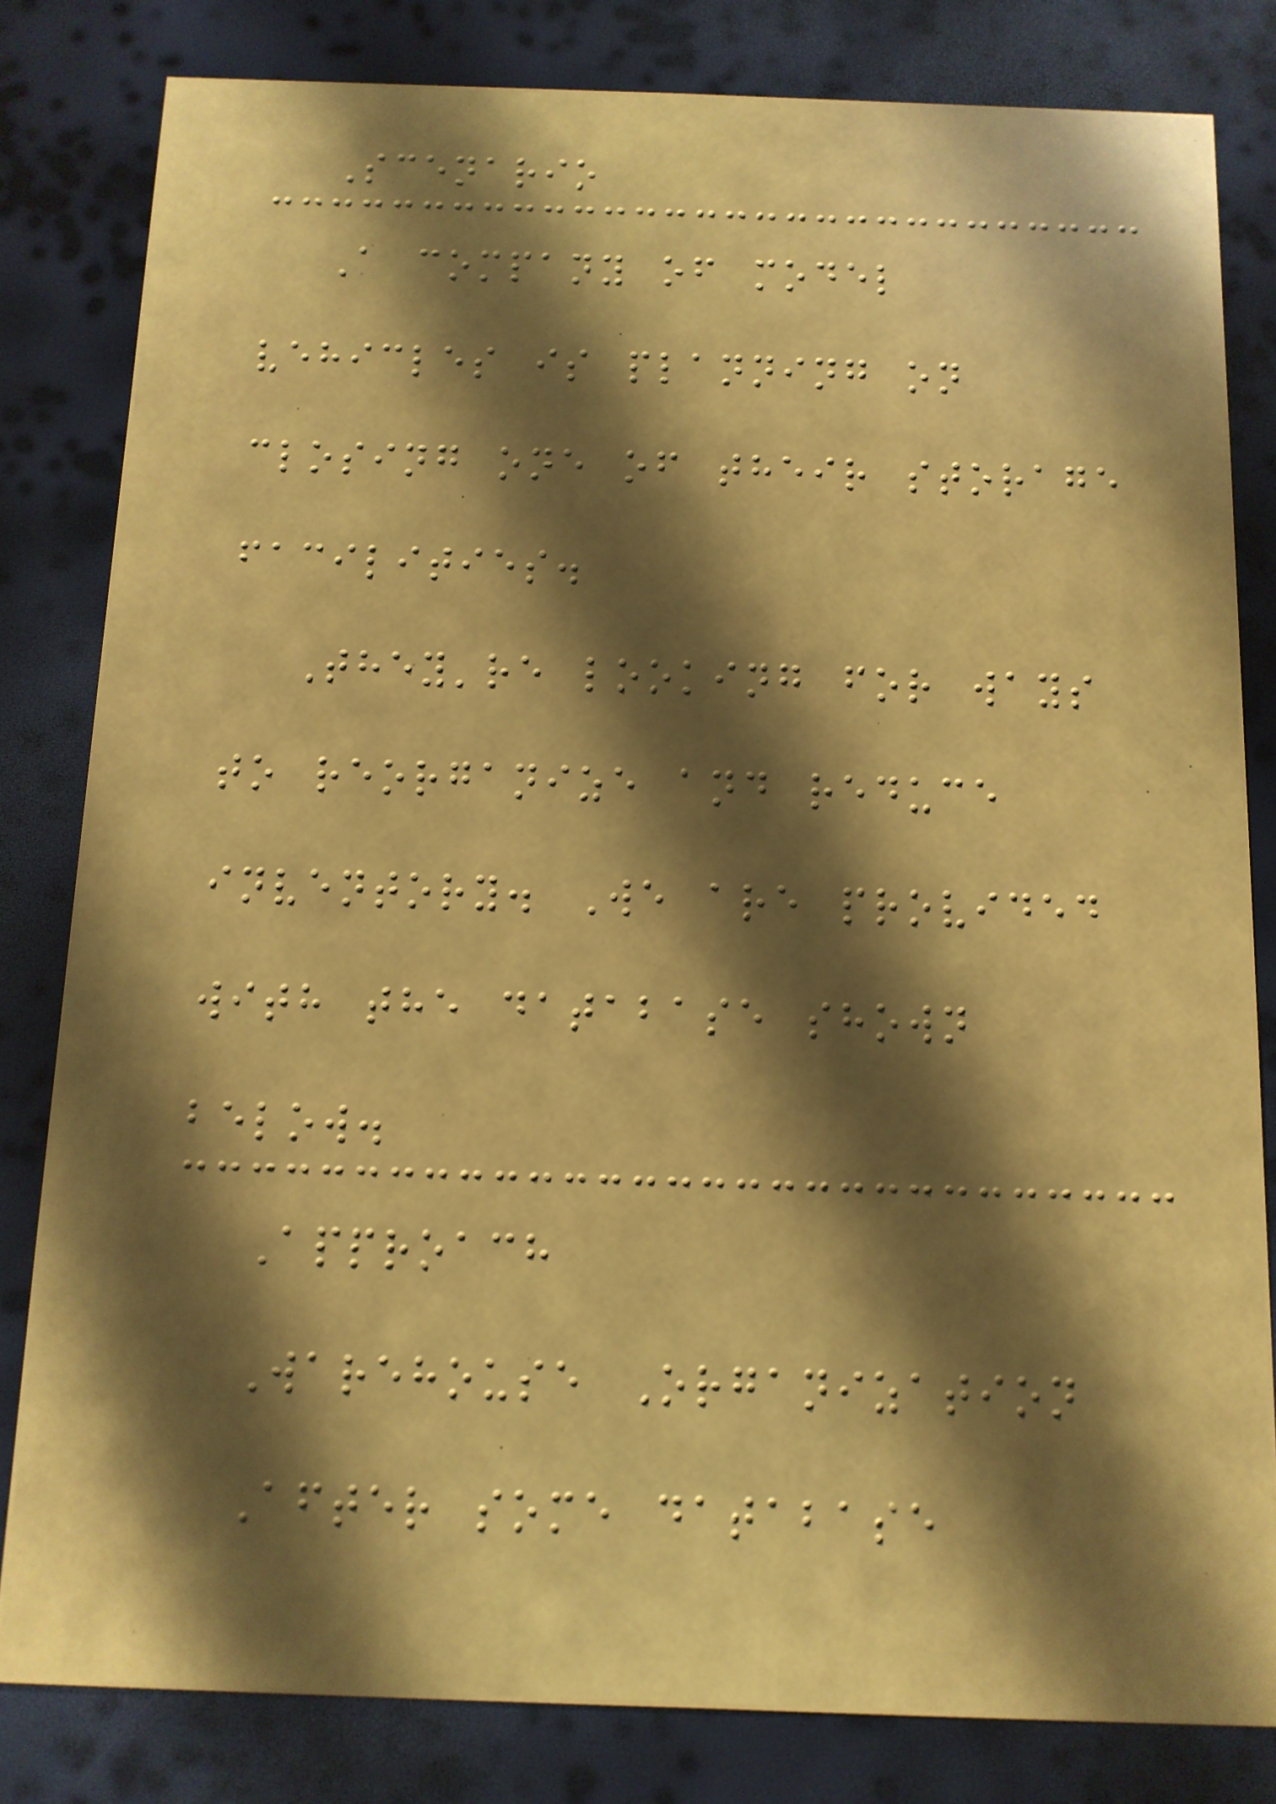Scenario
A company of model
vehicles is planning on
closing one of their storage
facilities.
They're looking for ways
to reorganize and reduce
inventory. We are provided
with the database shown
below.
Approach
Warehouse Organization
After some database
